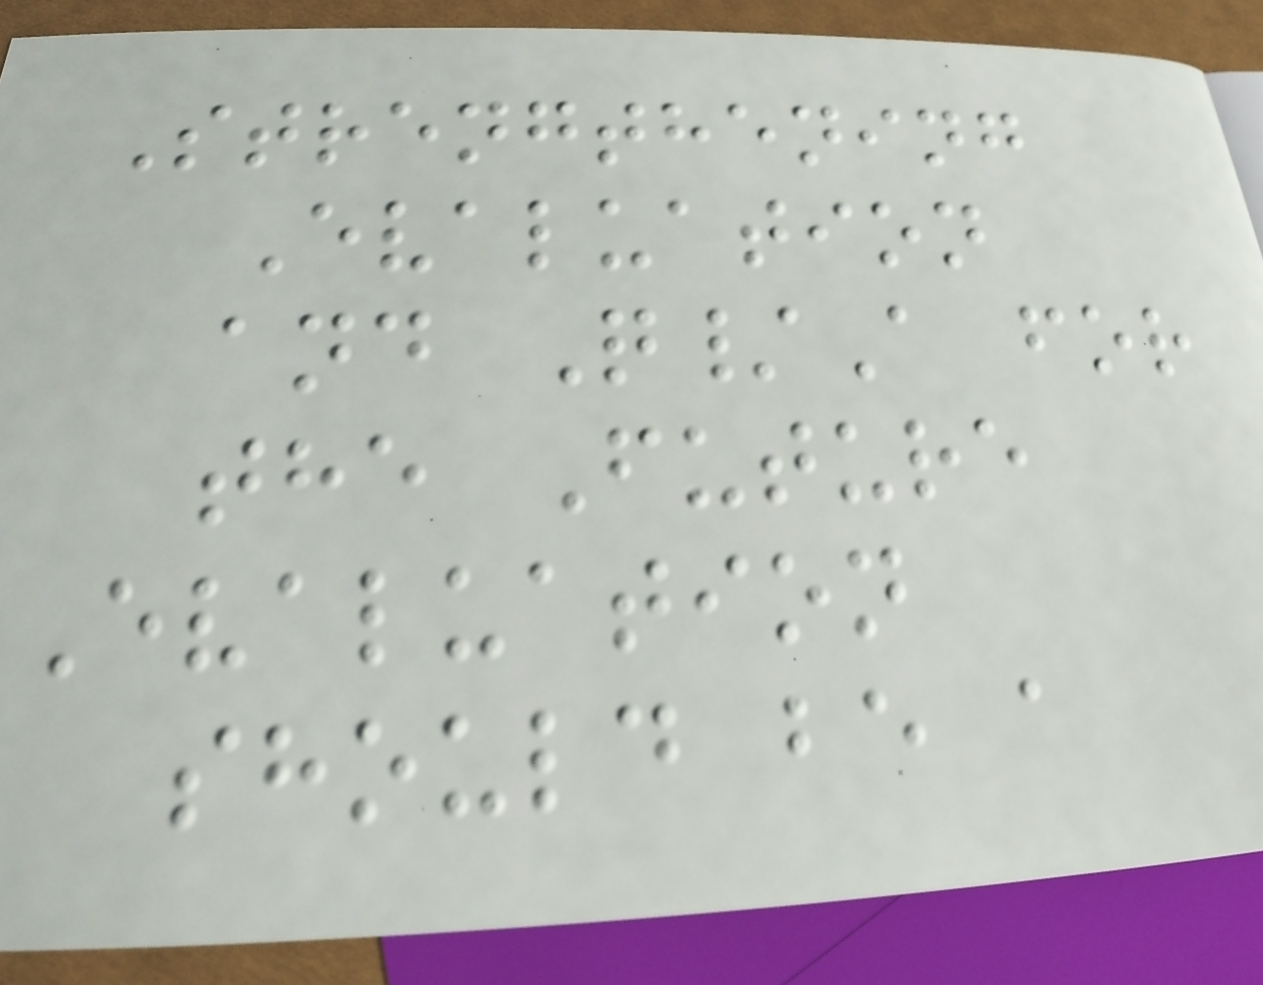Strengthening
Evaluation
and Q/A for
the Future
Evaluation
should be a
